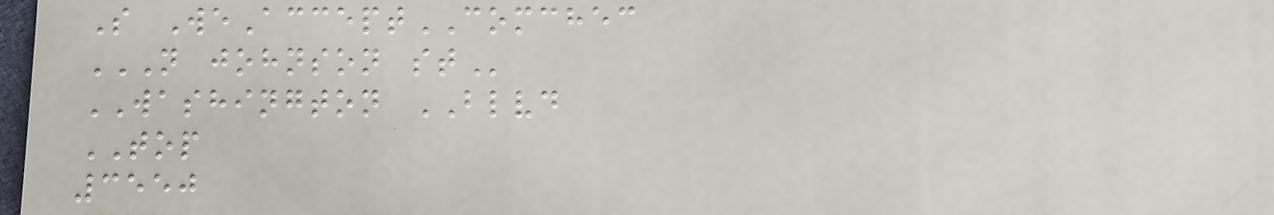S WeAcceptCOMCHEC
N JOHNSON ST
WASHINGTON BLVD
TOP
3550
